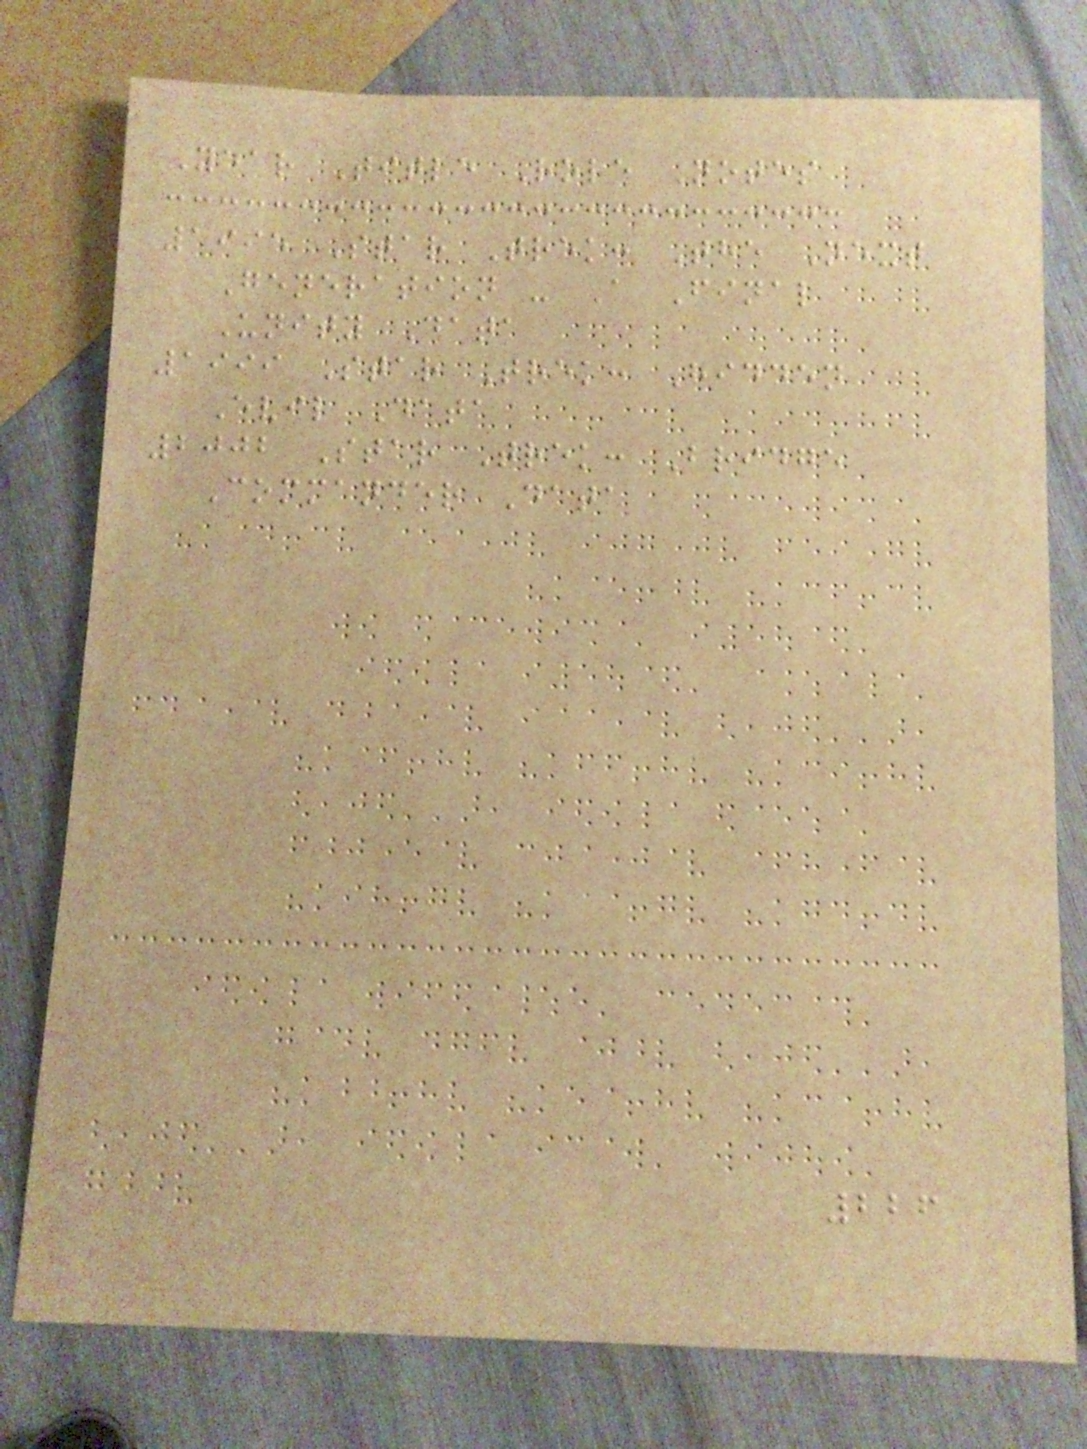Year Title Role Notes
1995 Star Trek: The Next
Generation - A Final
Unity Data
1999 Star Trek: Hidden
Evil Data
2002 Star Trek: Bridge
Commander Data
226
